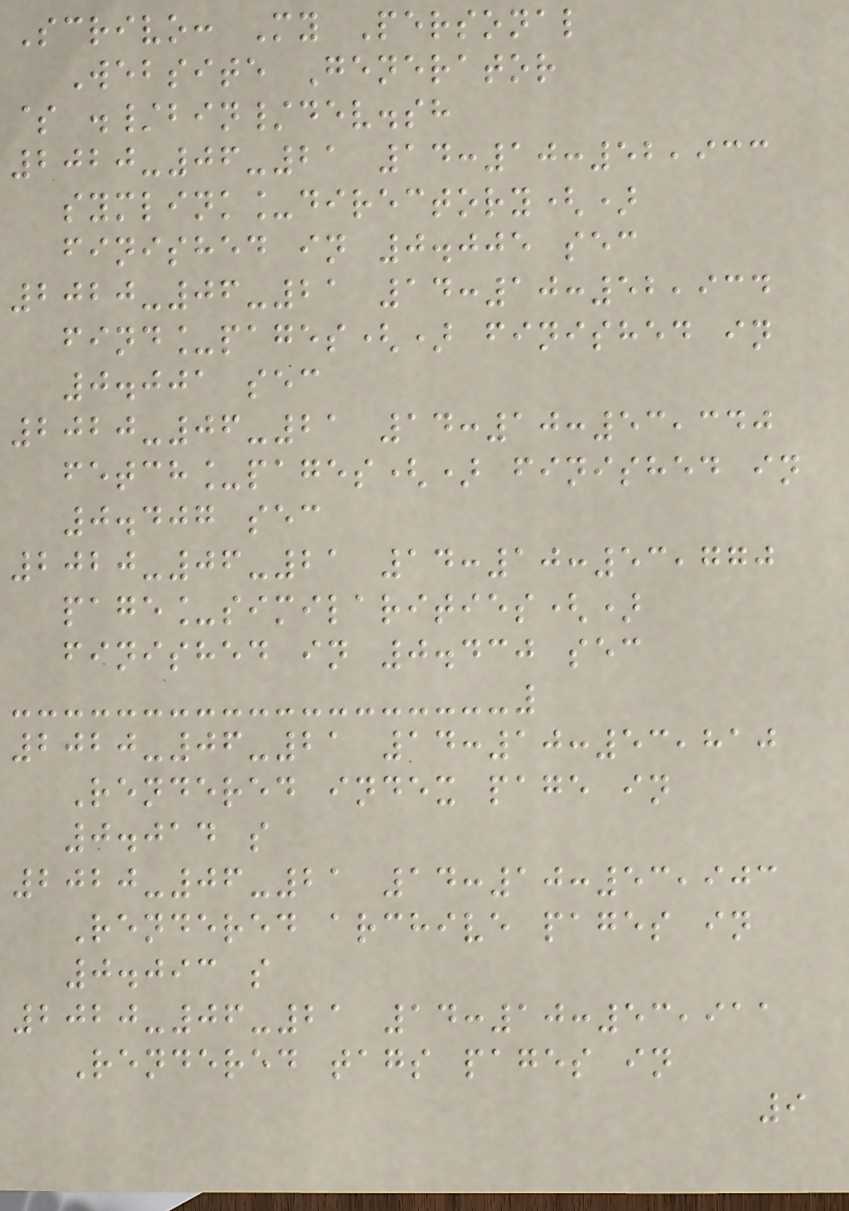Scrivo: My Personal
Website Generator
$ ./bin/dev.sh
2020-06-21 14:10:52,933
symlink_directory()
finished in 0.005 sec
2020-06-21 14:10:52,934
find_pages() finished in
0.001 sec
2020-06-21 14:10:53,340
fetch_pages() finished in
0.407 sec
2020-06-21 14:10:53,770
page_similarities()
finished in 0.430 sec
2020-06-21 14:10:53,810
Rendered index page in
0.014 s
2020-06-21 14:10:53,903
Rendered archive pages in
0.093 s
2020-06-21 14:10:53,911
Rendered tags pages in
9
